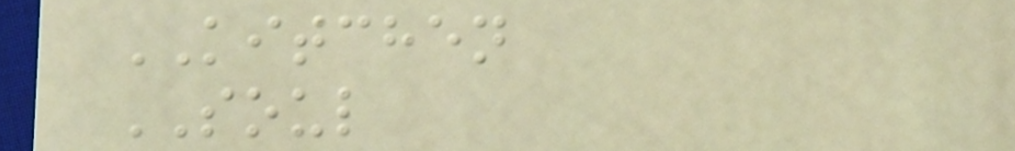KITCHEN
SOUL
